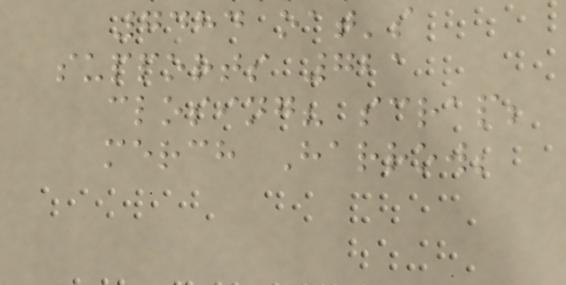7484 oat's
supports 721
closing? scrap;
merch Harrow;
